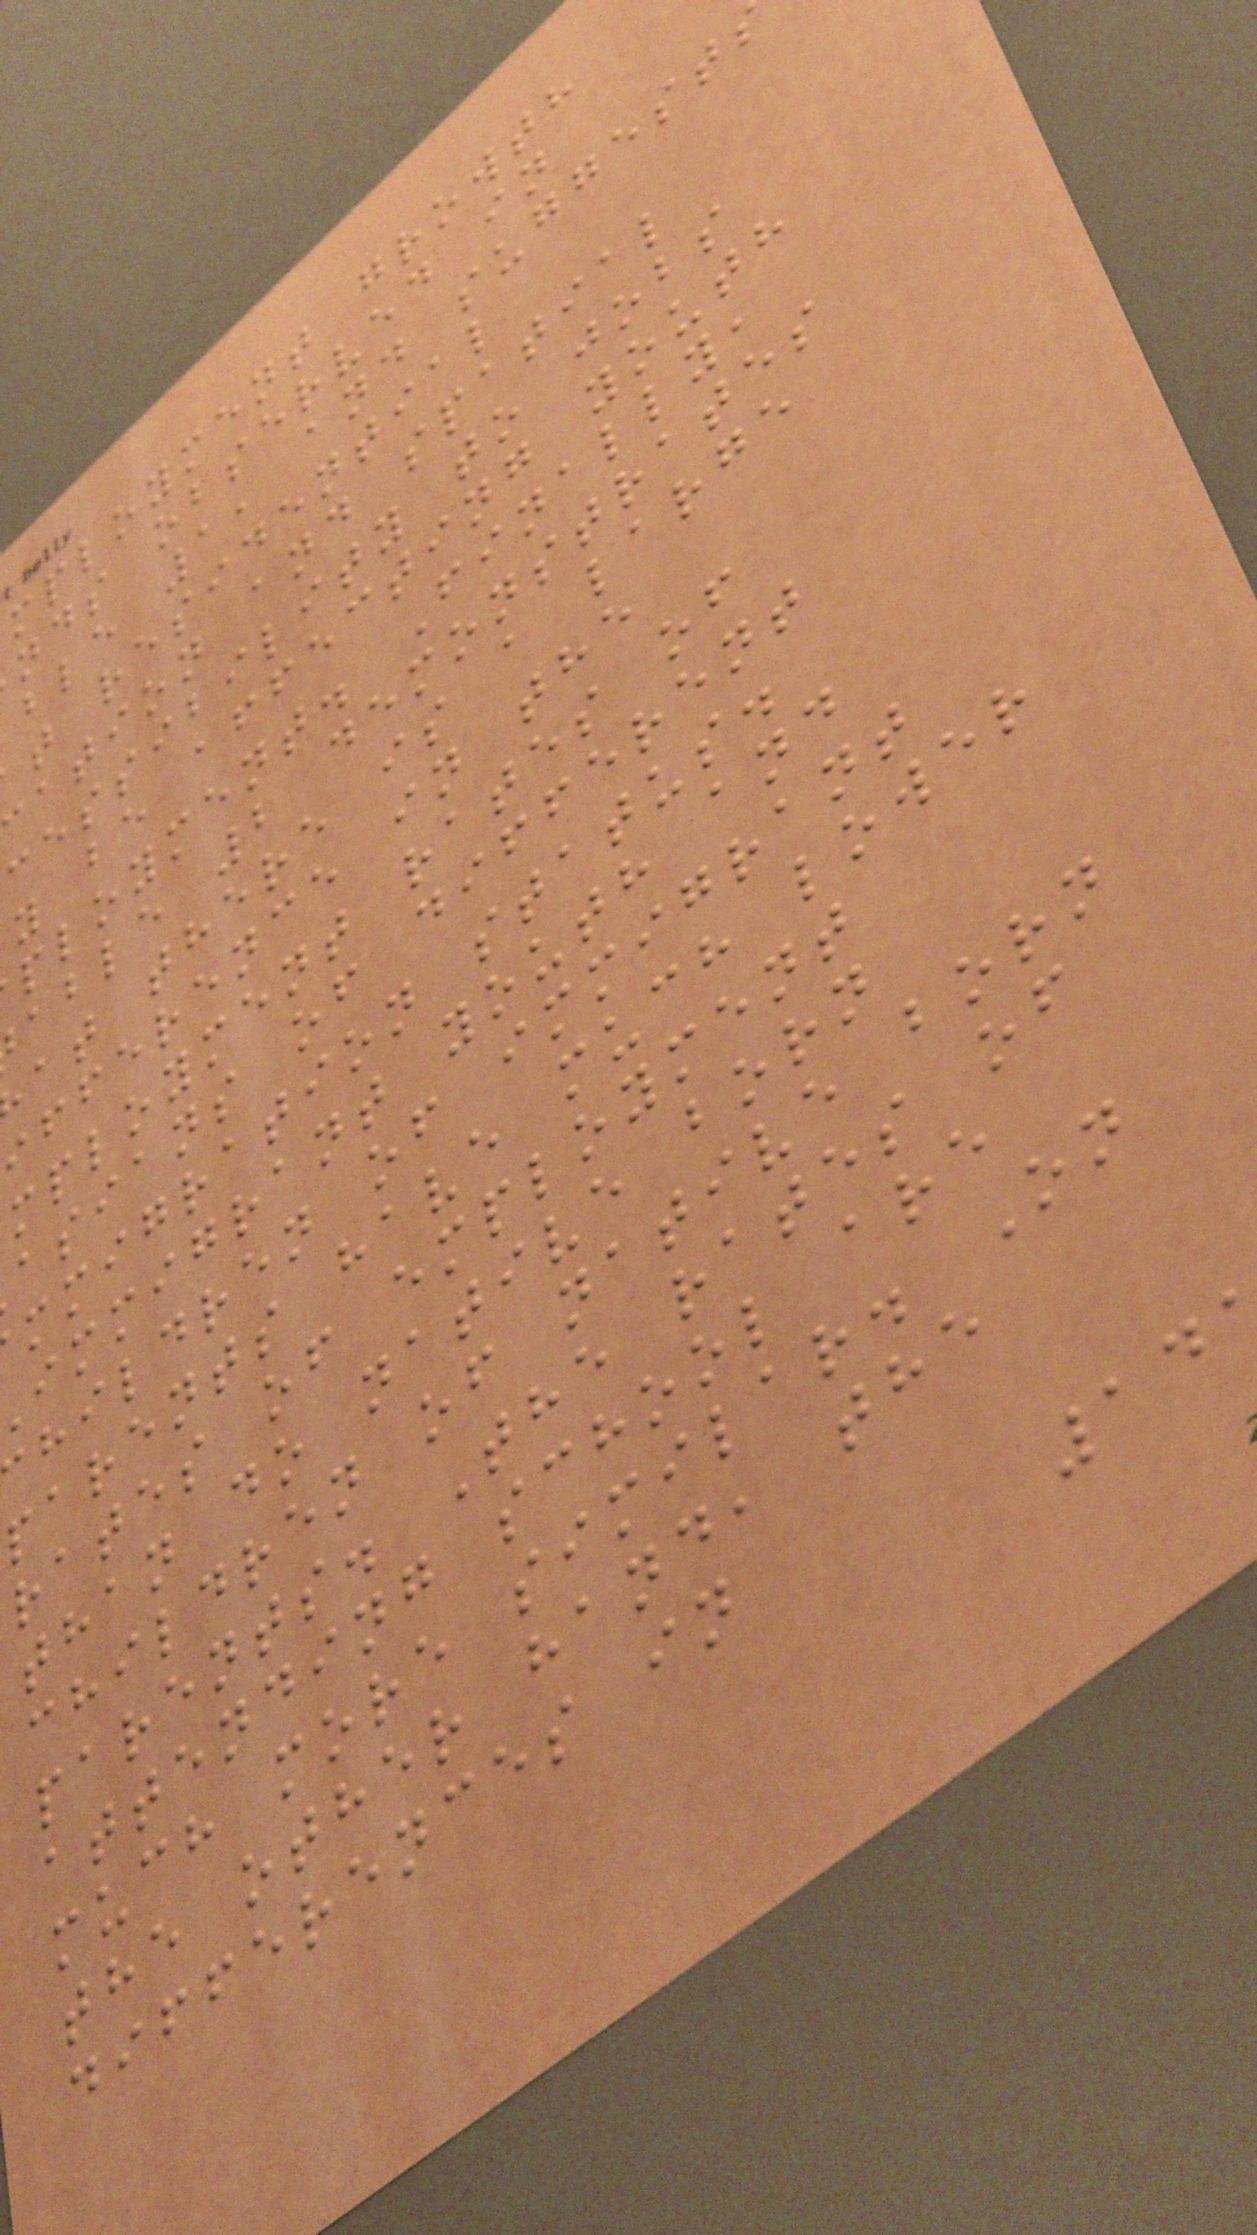mployment growth
nds observed in
ble 1, and suggest
t residential
ation and spatial
cessibility to jobs
y be affecting youth
ployment. Finally,
able 2 demonstrates
at there is a large
ifference in the
mployment rates of
asians of different
mmigration status.
immigrant youth and
hildren of immigrant
parents have much lower
rates of employment
than do native born
children of native born
parents. The rates of
attending school are
much more similar. On
the other hand, the
differences in
